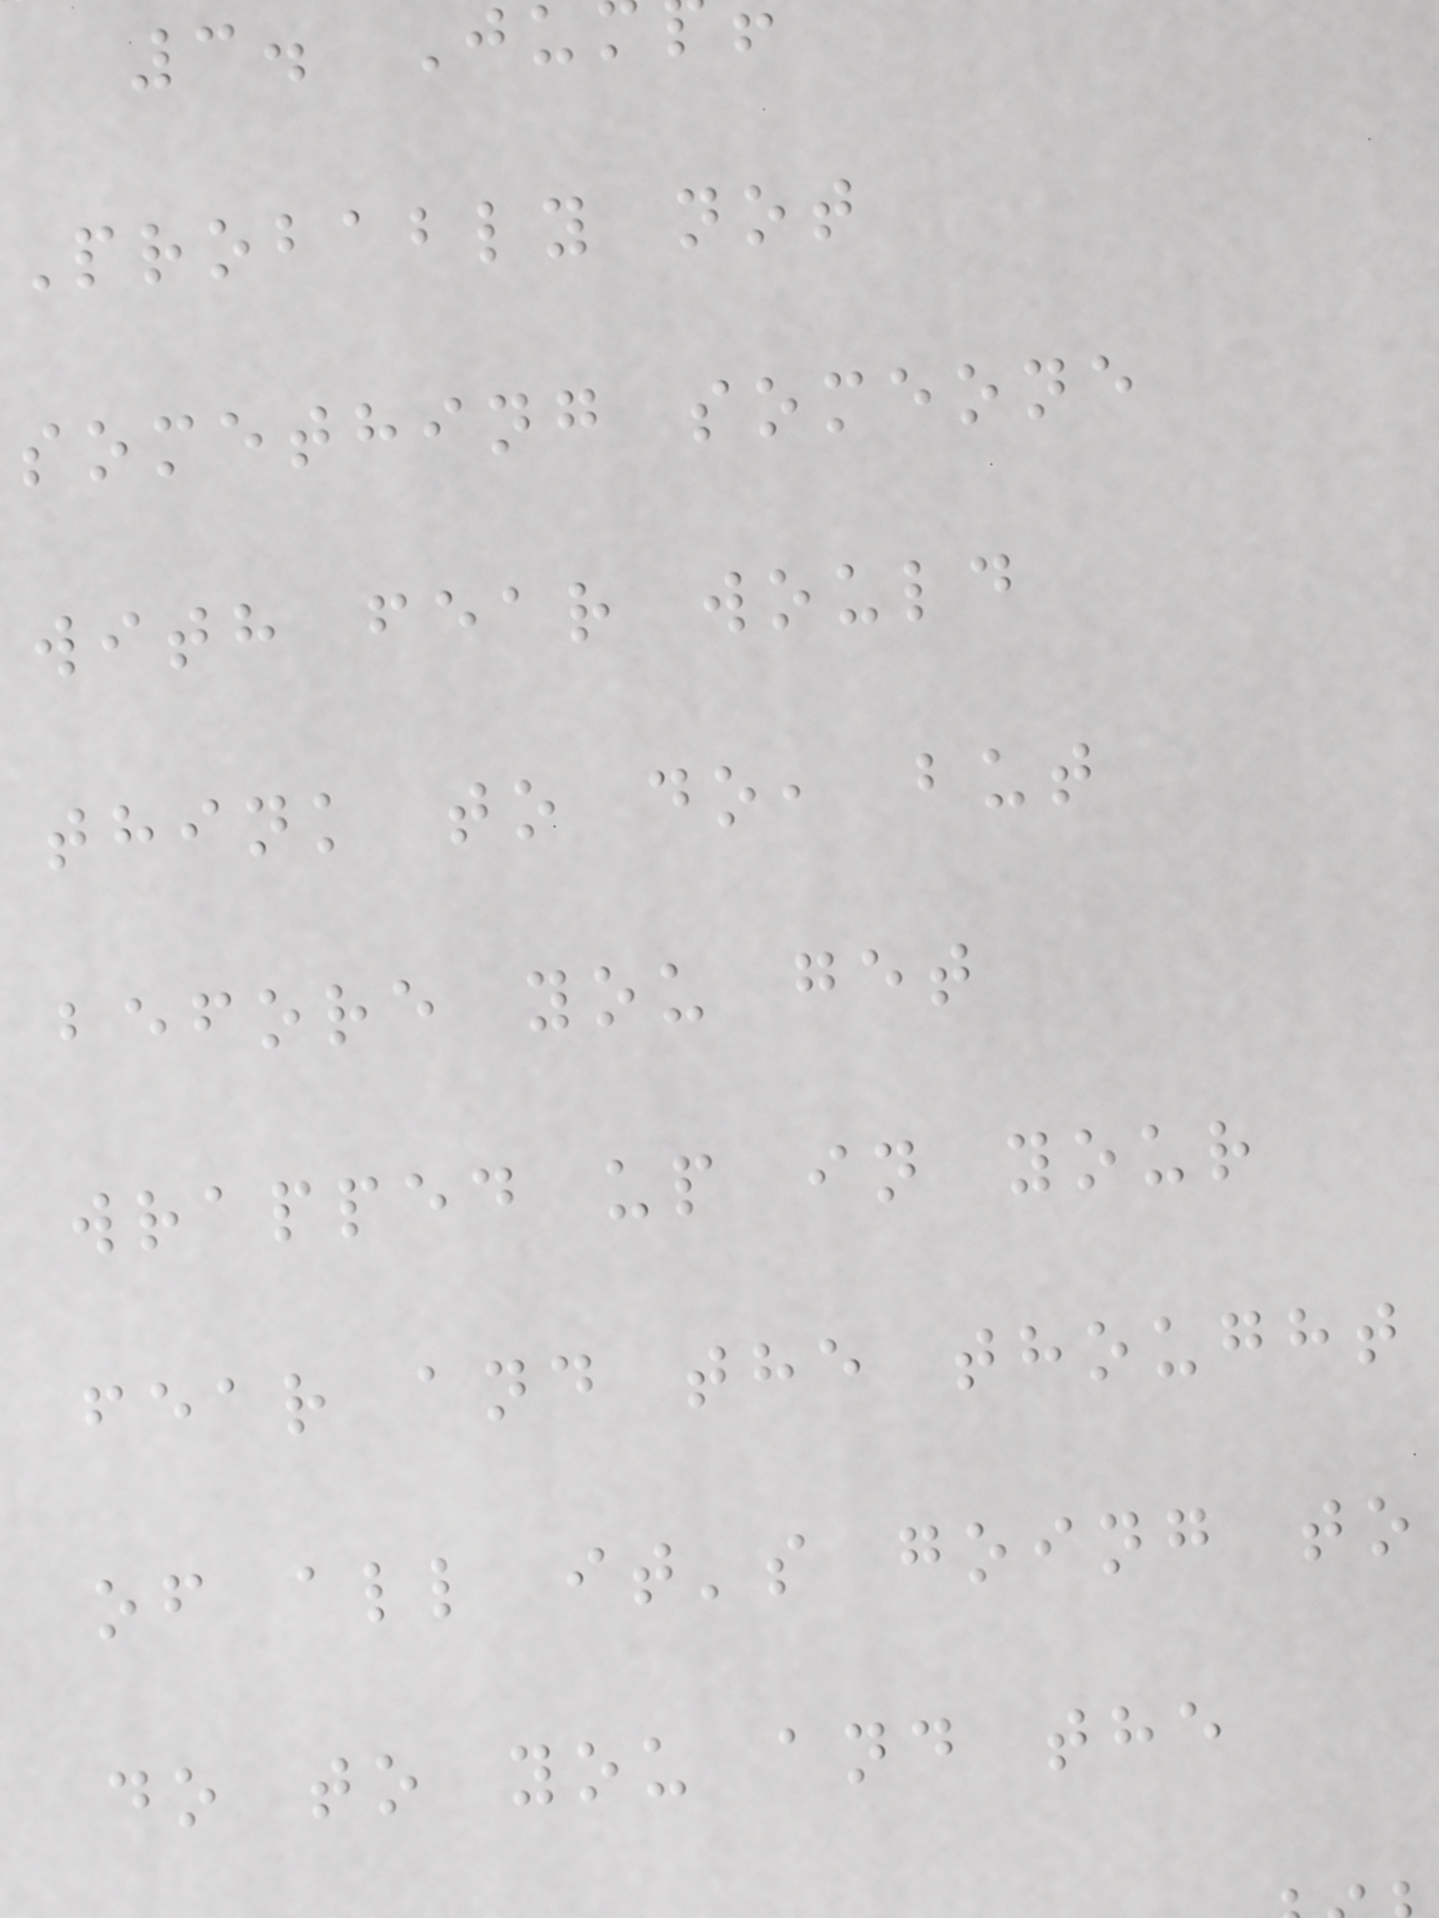3. Ju
Probably not
something someone
with fear would
think to do, but
before you get
wrapped up in your
fear and the thought
of all it's going to
do to you and the
